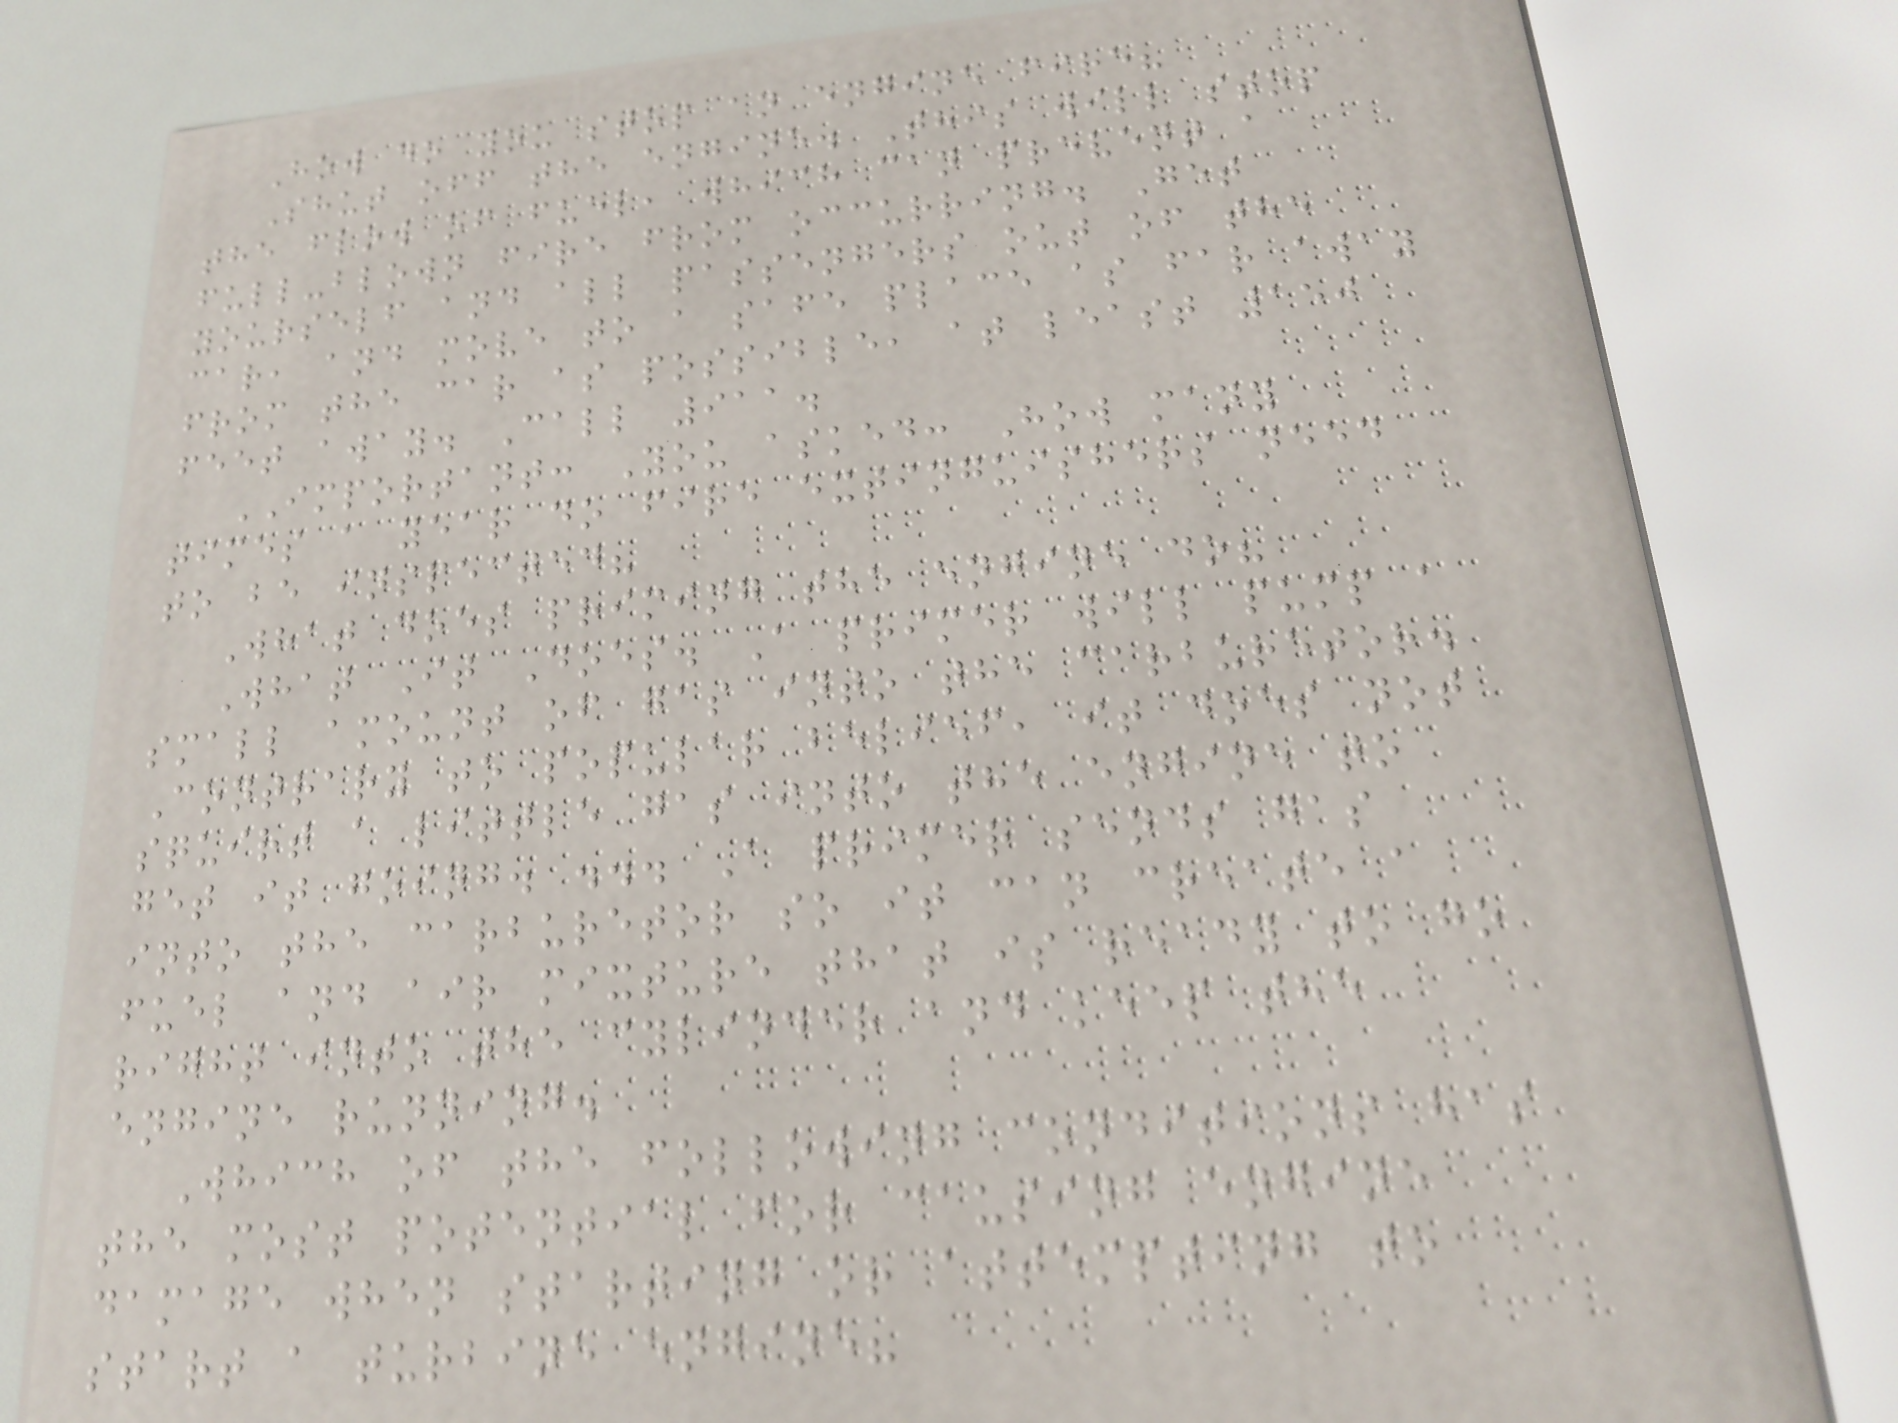How do you stop an engine fire?
Shut off the engine. This will stop
the flow of fuel, which can prevent a
full-blown fire from occurring. Get
yourself and all passengers out of the
car, and move to a safe place as far away
from the car as possible, at least 150
feet away. Call 911.
IMPORTANT: You asked: How many
times a year do fire extinguishers need
to be inspected?
What does priming the engine do?
What It Does. A primer will pump a
small amount of gas into the carburetor.
Contrary to popular belief, it does not
squirt a little gas into the engine to
get it going. ... A primer sends gas
into the carburetor so it can create a
fuel and air mixture that is ready to go
right into the cylinder and keep the
engine running.
Which of the following conditions has
the most potential for causing engine
damage when starting or attempting to
start a turbine engine?
